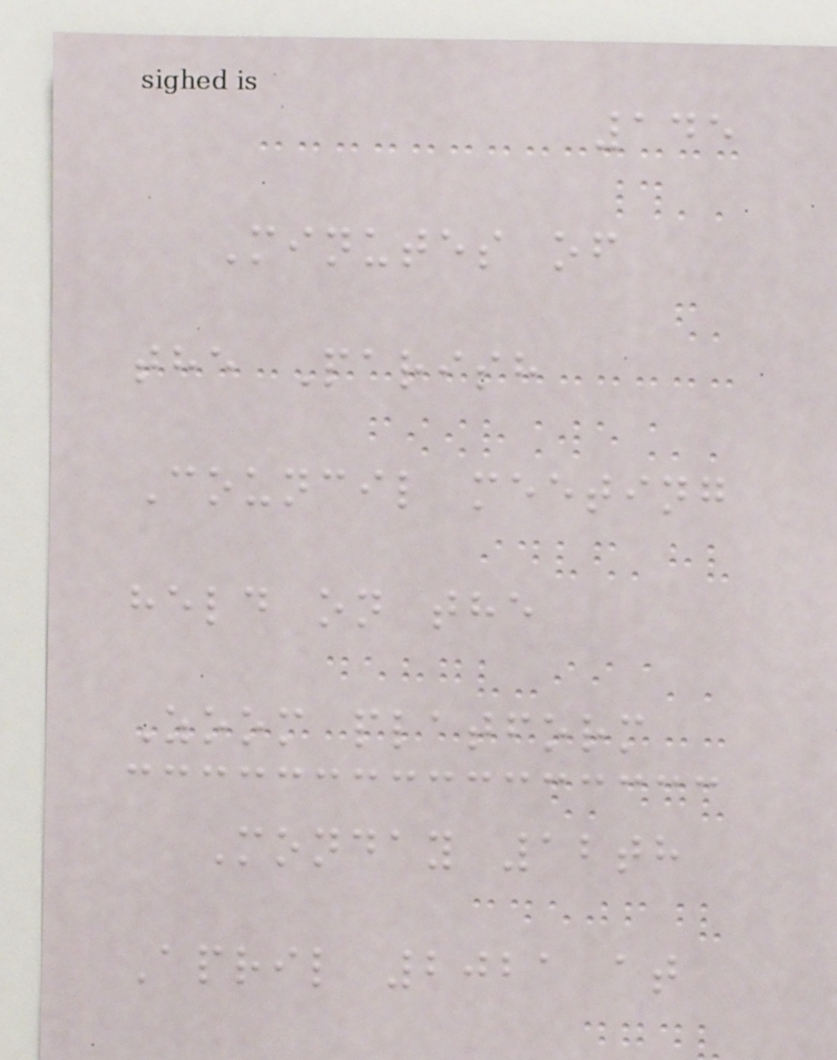145
Minutes of
the Parish
Council meeting
held on the
Zoom platform
Monday 12th
April 2021 at
